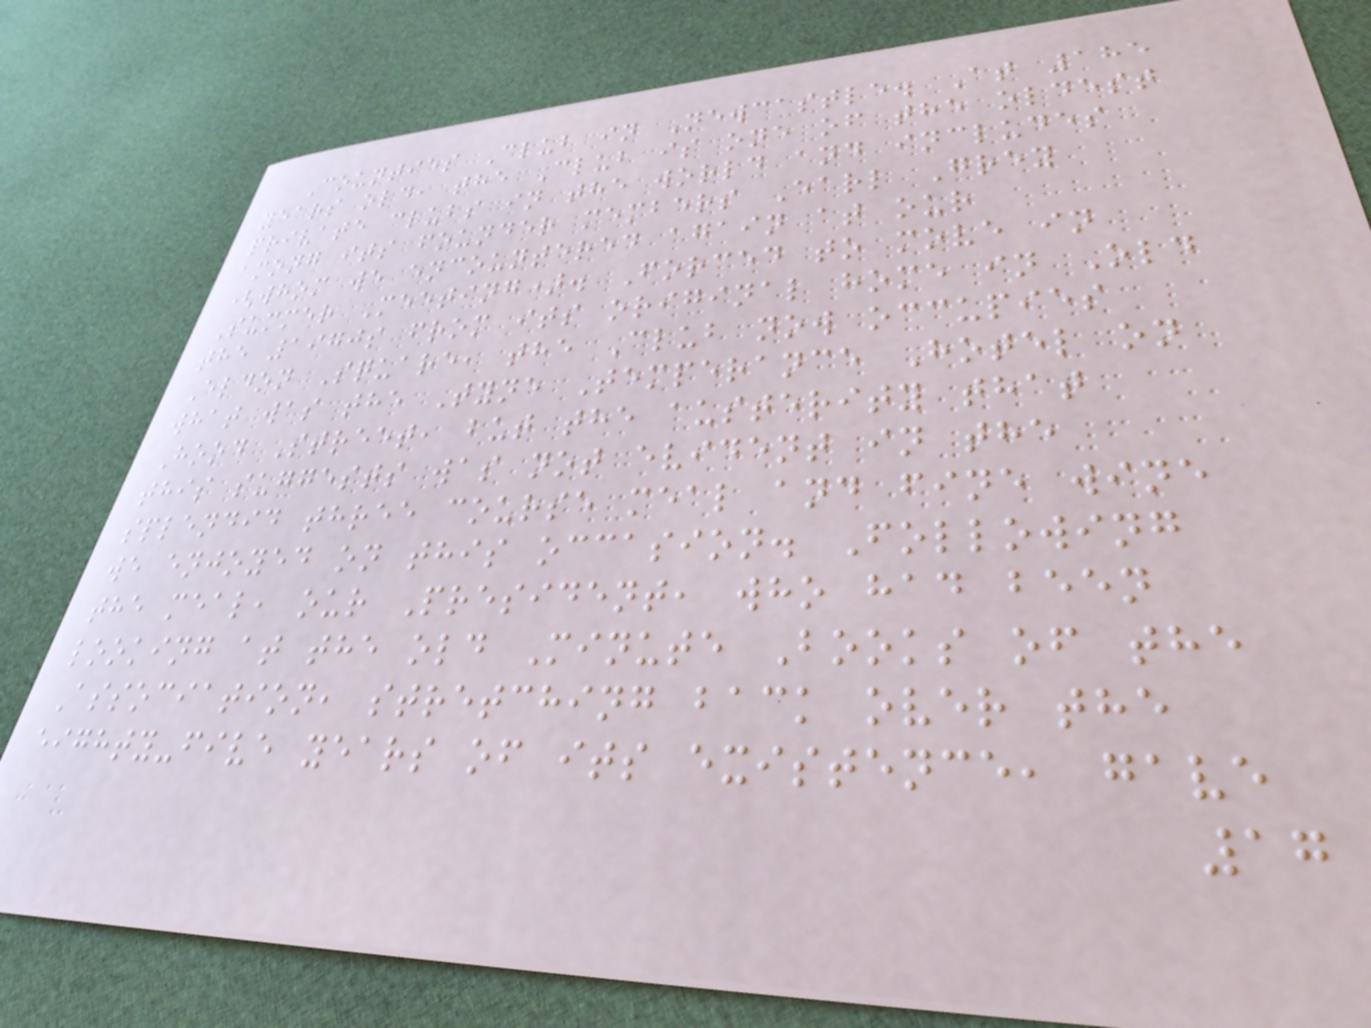Counties Club in Newcastle. At 185
years old, the Club is one of the oldest
private clubs in the world and includes
among its founder members Earl Grey
(whom we encountered again at our
Summer Meeting). Forced to move in
the 1970s from its original home in Old
Eldon Square, the Club now occupies
what was the Tyne Temperance Hotel on
Hood Street, but the austerity that
this suggests was not evident in the
splendid three course meal and fine wine
we enjoyed on this occasion. Following
the meal, our President, who had been
looking at the old Minute Books of the
Association, stretching back over the
eighty-five years of its existence, gave
17
